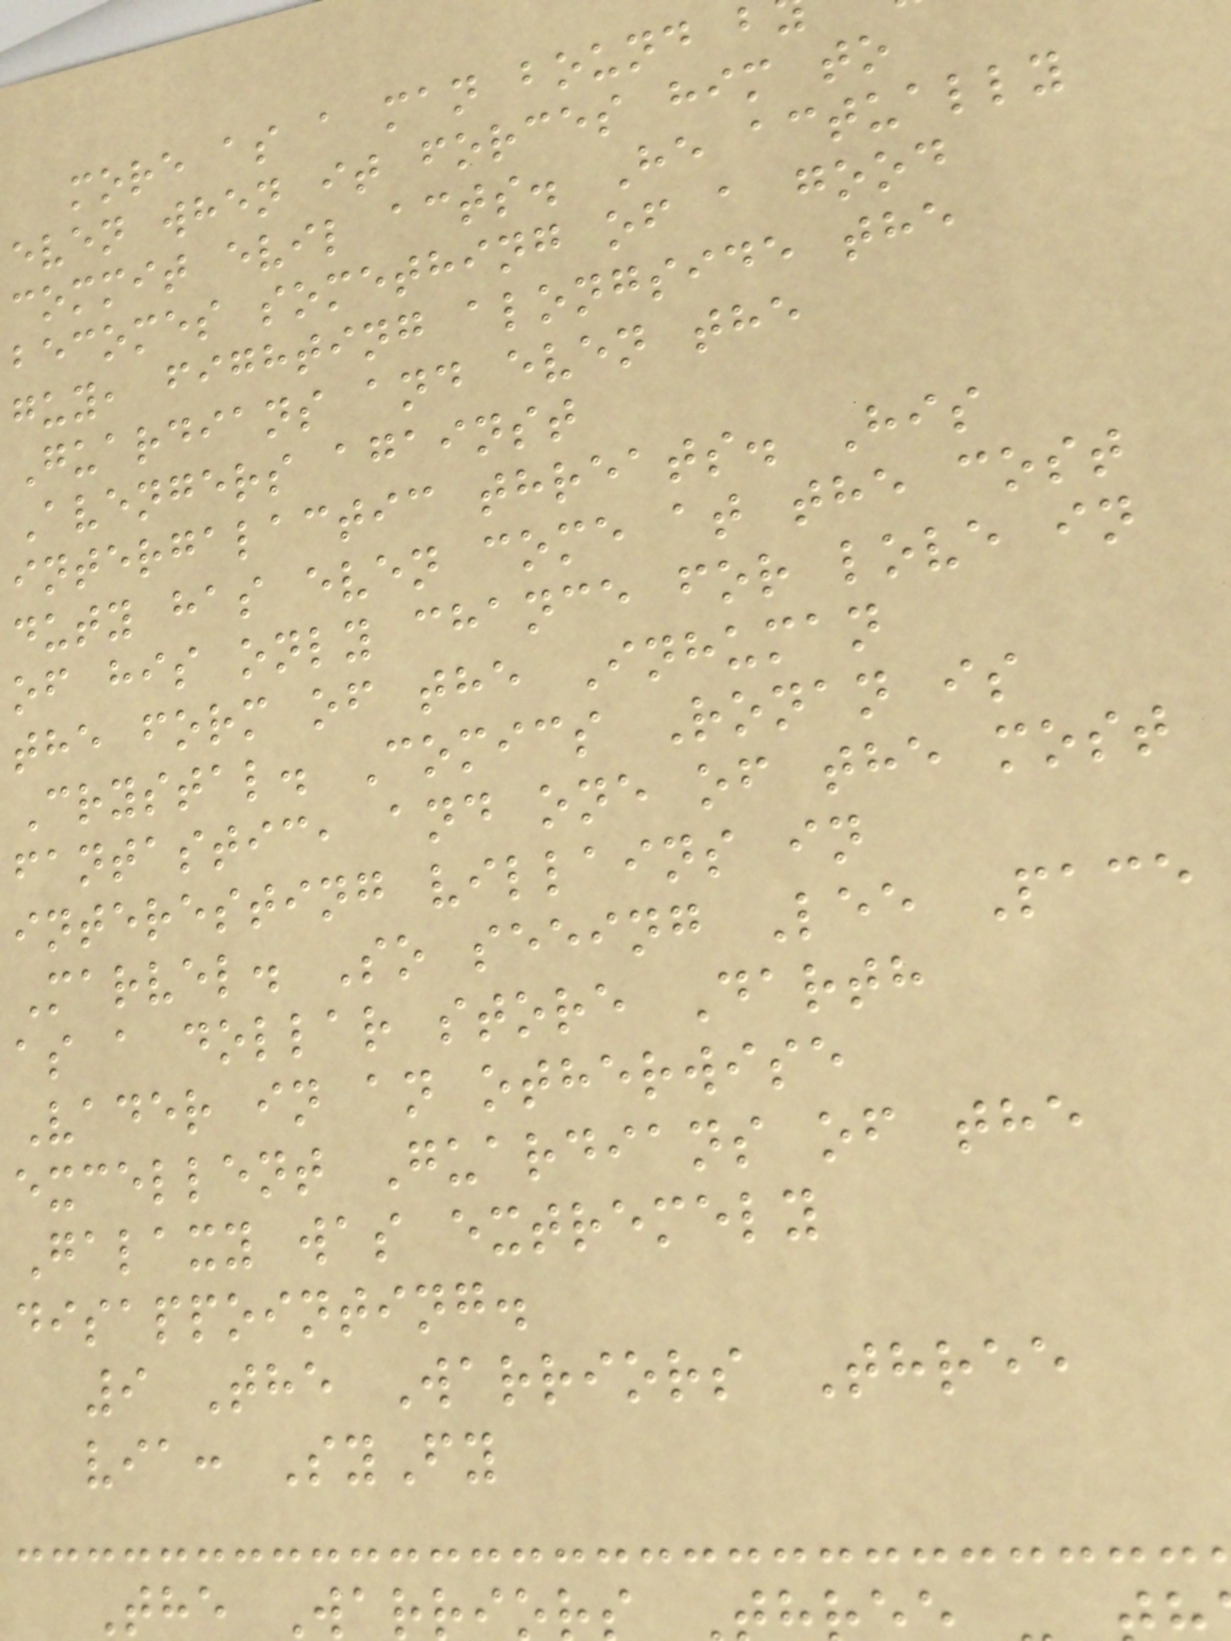more as a man bound b
even when it forces him to
commit evil acts. He actually
becomes something of a good
guy, fighting alongside the
Guardians and even the
Avengers against
intergalactic threats. His
duty has even come at the cost
of his only chance for love in
the form of the Inhuman
Crystal. Comics Ronan is
fantastic, and one of the most
interesting villains in
Marvel. So seeing Lee Pace
as a dollar store Darth
Vader in an otherwise
excellent Guardians of the
Galaxy was extremely
disappointing.
9 The Warriors Three
via: SyFy
The War
